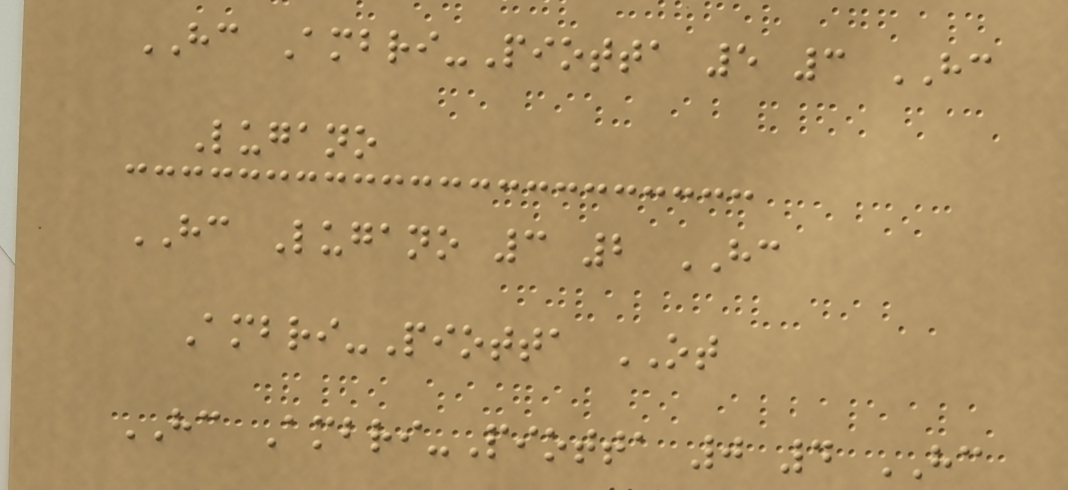HC Ambri-Piotta 5 3 HC
Lugano
HC Lugano 3 2 HC
Ambri-Piotta OT
HC Ambri-Piotta 0 4 HC
